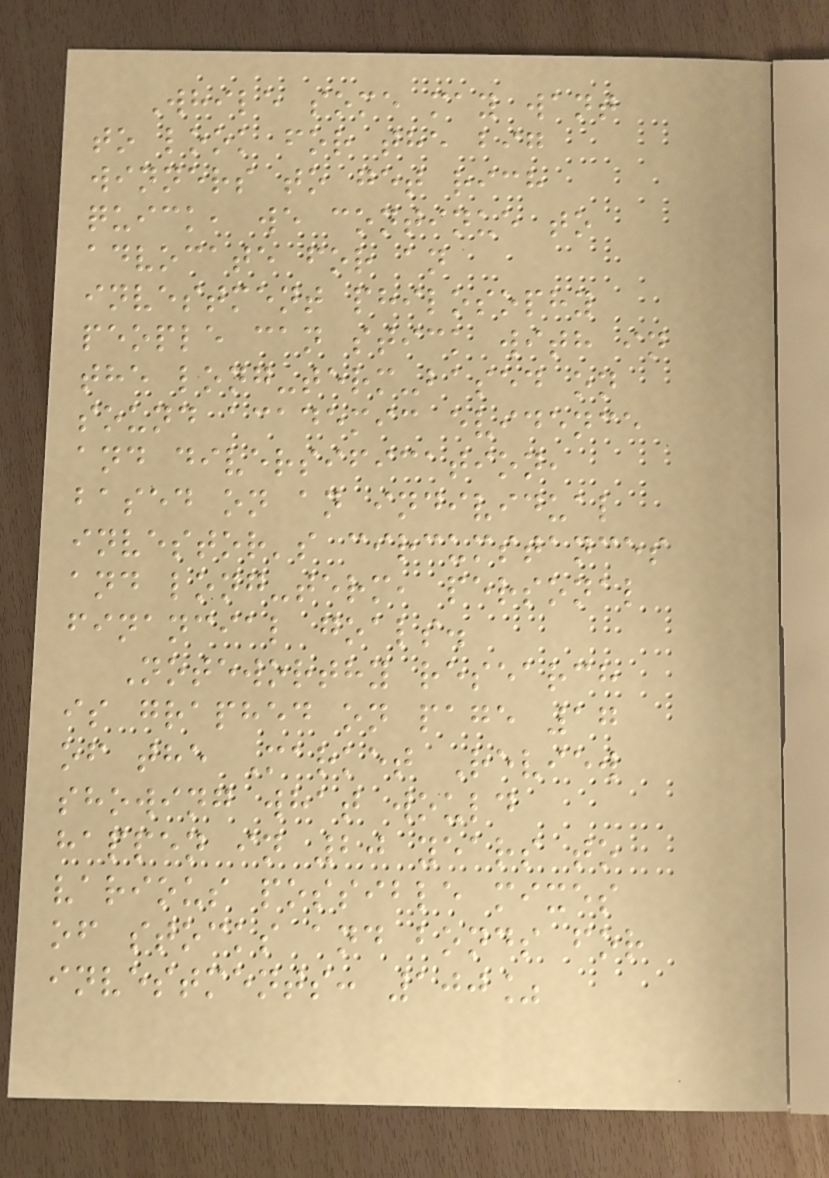While some may want
to look for the big
winners to get rich
quick, we continue to
advocate for an
investment philosophy
people can stick with in
the long-term-based on
sound academic evidence
and diversification,
based on an individual
investor's circumstances
and long-term, personal
financial goals.
Noteworthy research
is graphed on page 17
of the Market Review
showing what would
happen in 20 years to
various possible mixes
of stocks and bonds for
investments: 100%
